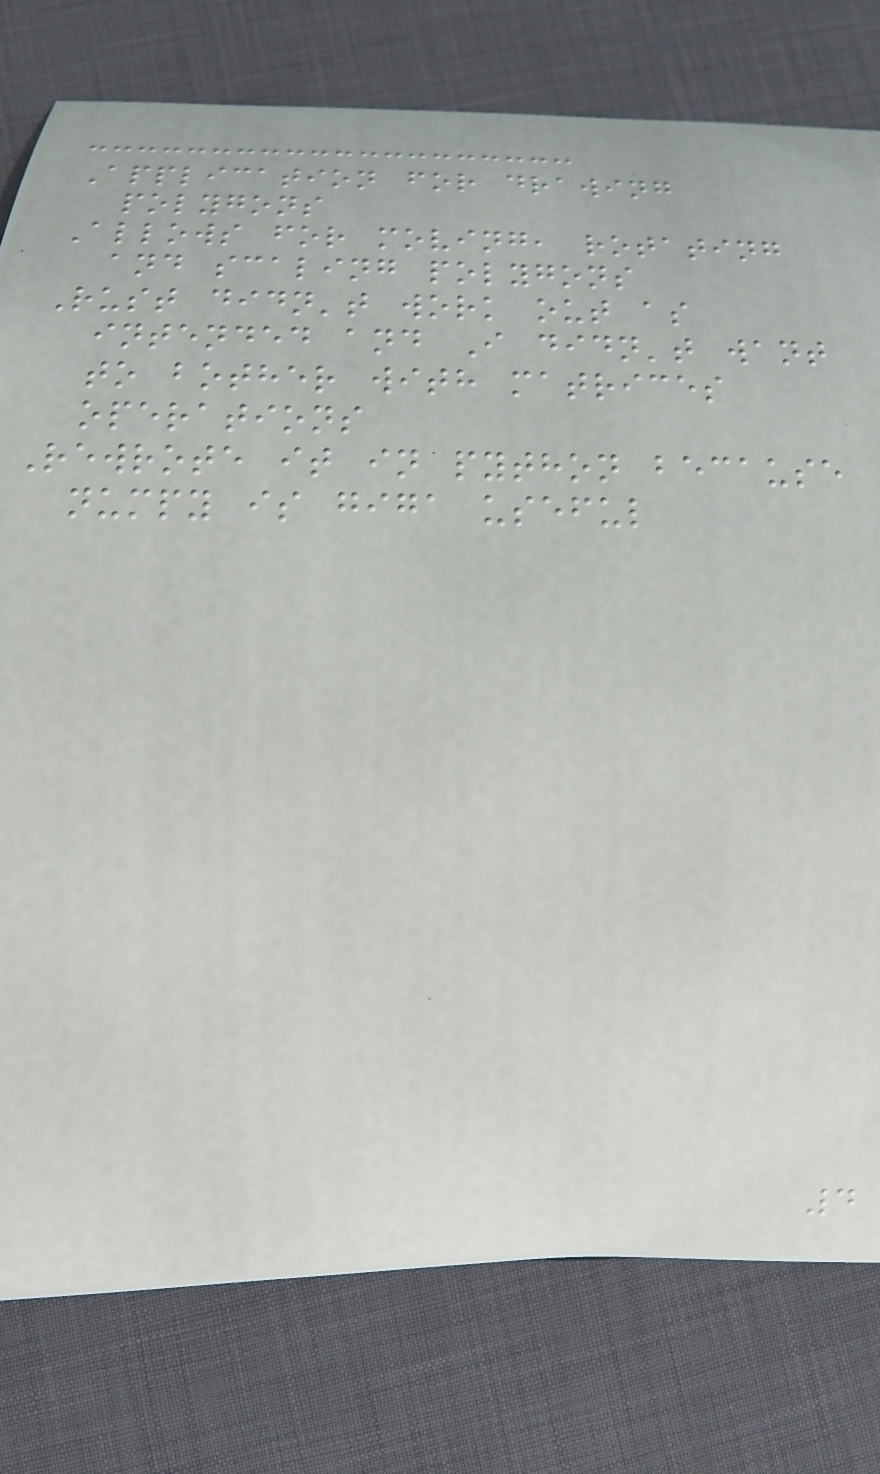Application for drawing
polygons
Allows for moving, rotating
and scaling polygons
Rust didn't work out as
intended and I didn't want
to bother with matrices
operations
Rewrote it in python because
numpy is giga useful
4
